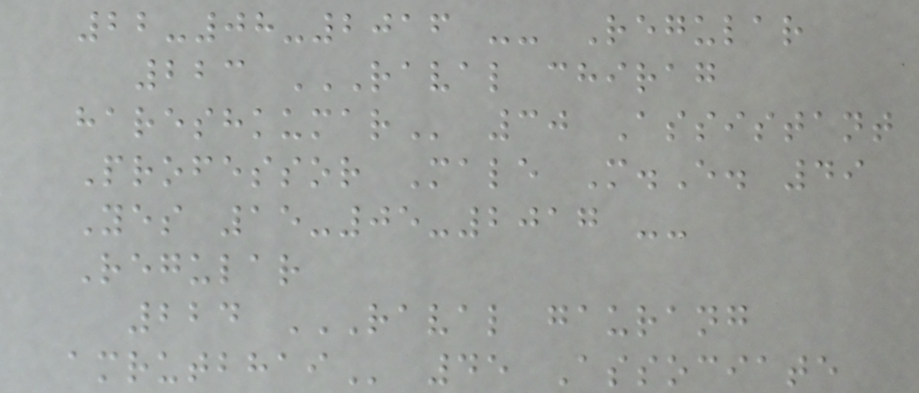22-08-2016 -- Regular
223 RAVAL CHIRAG
HARESHKUMAR 30 Assistant
Professor Male M.E. 49
Yes 15-05-2017 --
Regular
224 RAVAL GAURANG
AMRUTBHAI 45 Associate
